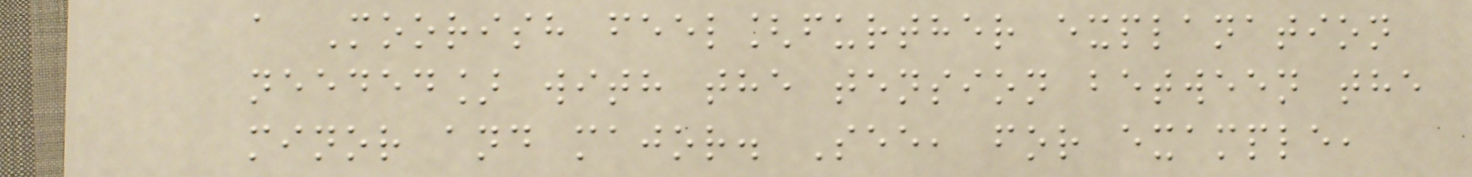a Moorish feel[further explanation
needed] with the tension between the
minor and major. See, for example,
